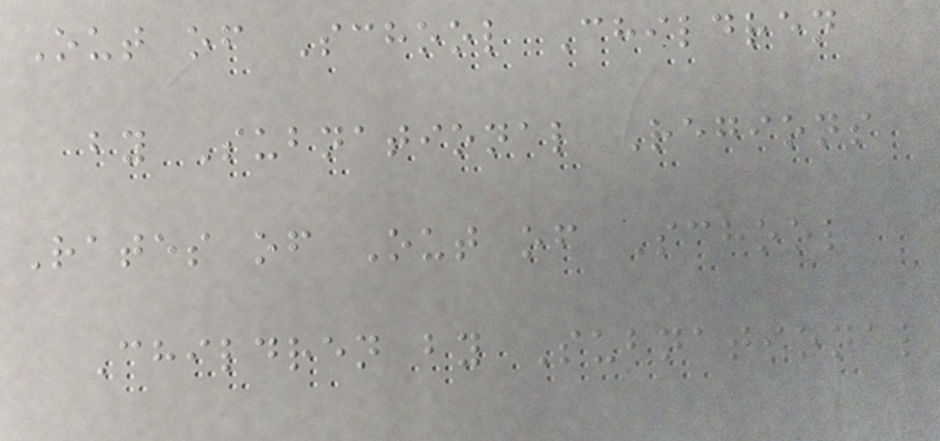Out of School Children
by Subnational Regions
Rates of Out of School
Children by Subnational
